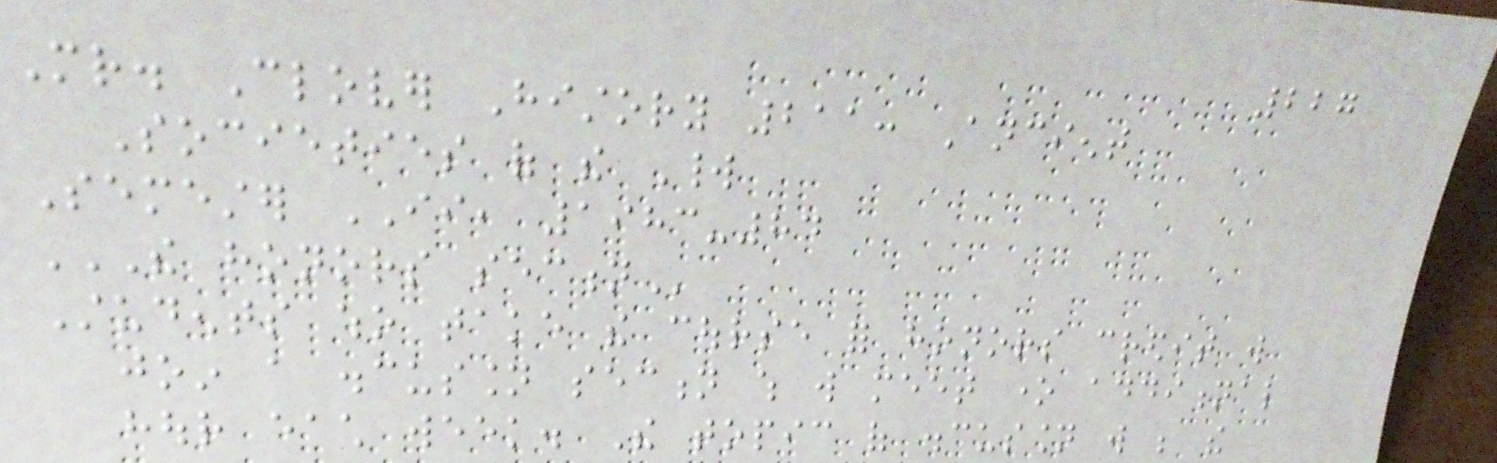227
Mr. Clover History 211: Ancient
Societies of the World
Semester II, 1983-84
THE HONORS SECTION
Students who take the course for honors credit will
join a discussion section which will meet one additional
hour each week. The topic of discussion will be the
